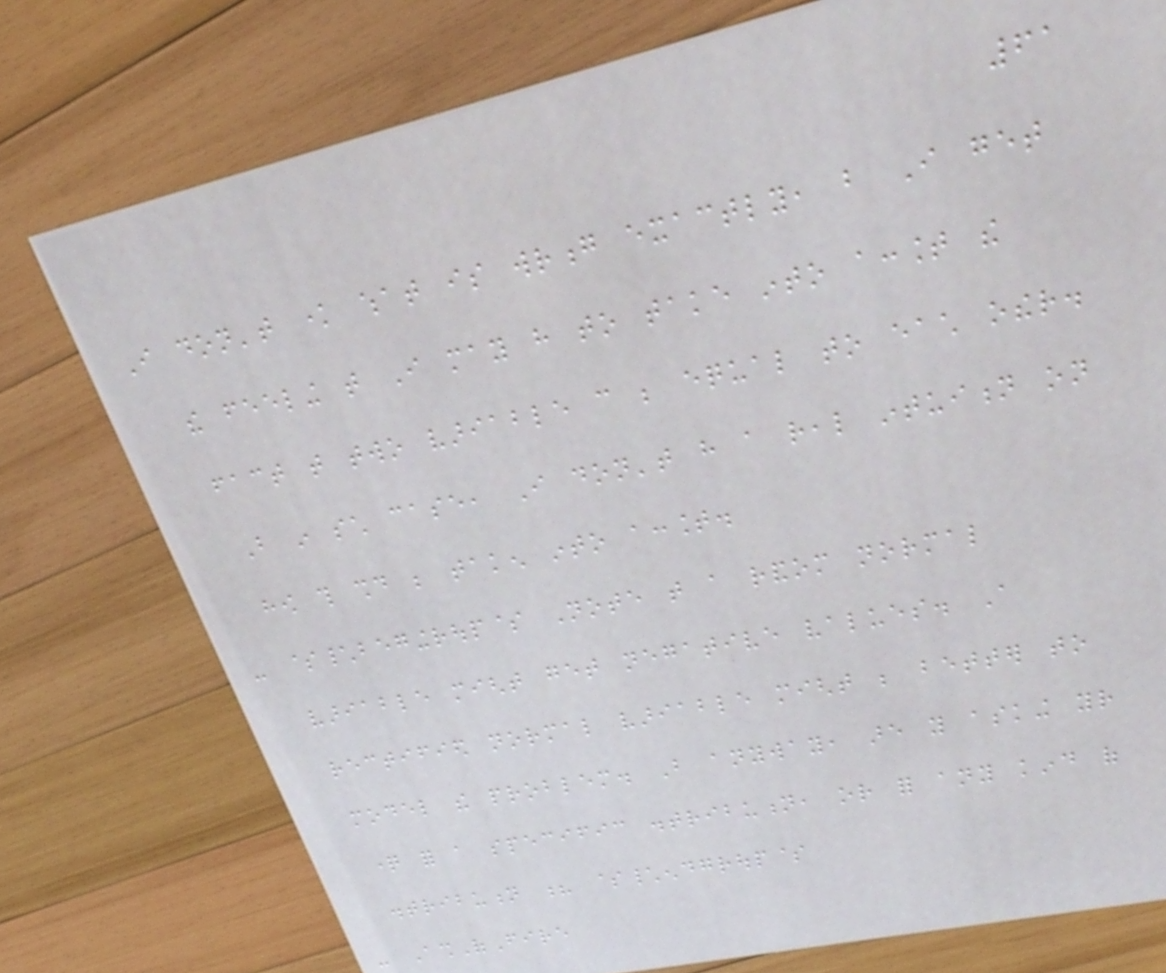61
I don't know what is wrong exactly, but I get
the feeling that I may have to take into account the
fact that two variable can be equal to each other.
But in such case, I don't have a real intuition on
how this should be taken into account.
- $\begingroup$ Note that a random normal
variable might get negative values. A
rectified normal variable might be better to
model the problem. But anyway, are you asking your
question for a specific distribution, or for any kind of
distribution ? $\endgroup$
- AshOfFire
